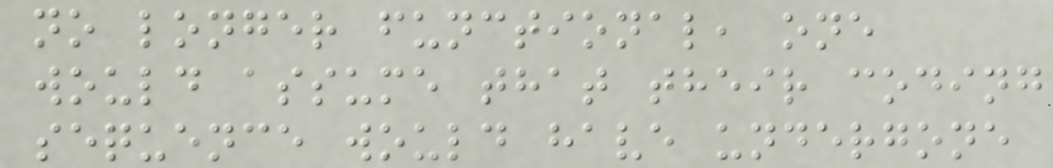no longer functional, one
would assume that their coding
sequence would have undergone
